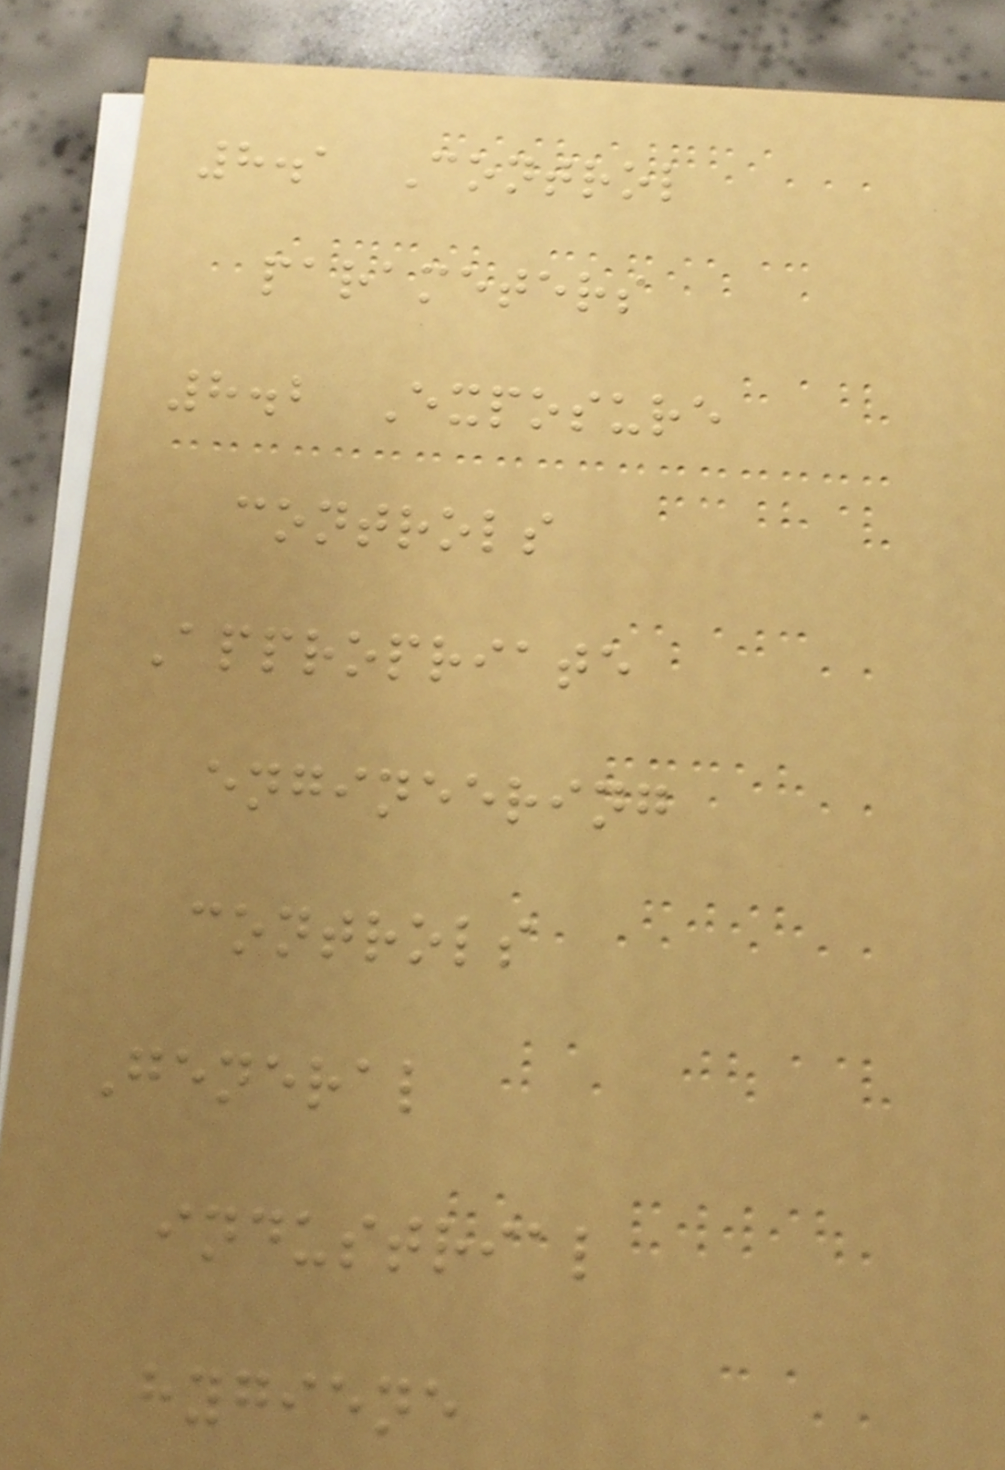8.1 Control
parameters
8.2 Exposure
controls
Appropriate
engineering
controls
General
industrial
hygiene
